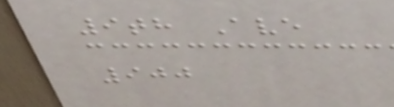9th Ave
900
